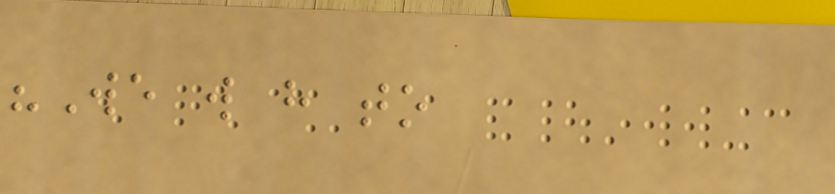"We will have to
